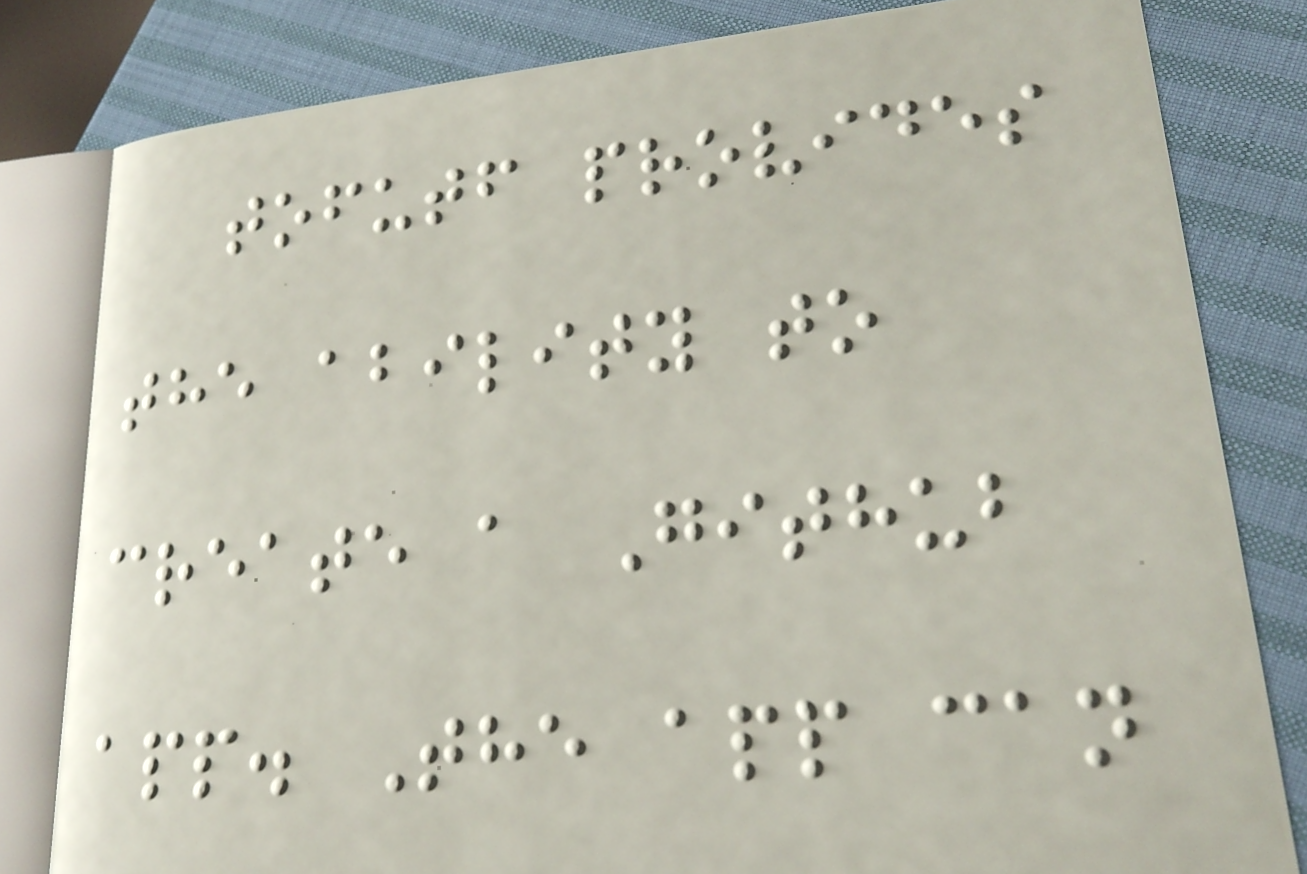tofutf provides
the ability to
create a Github
app. The app can
